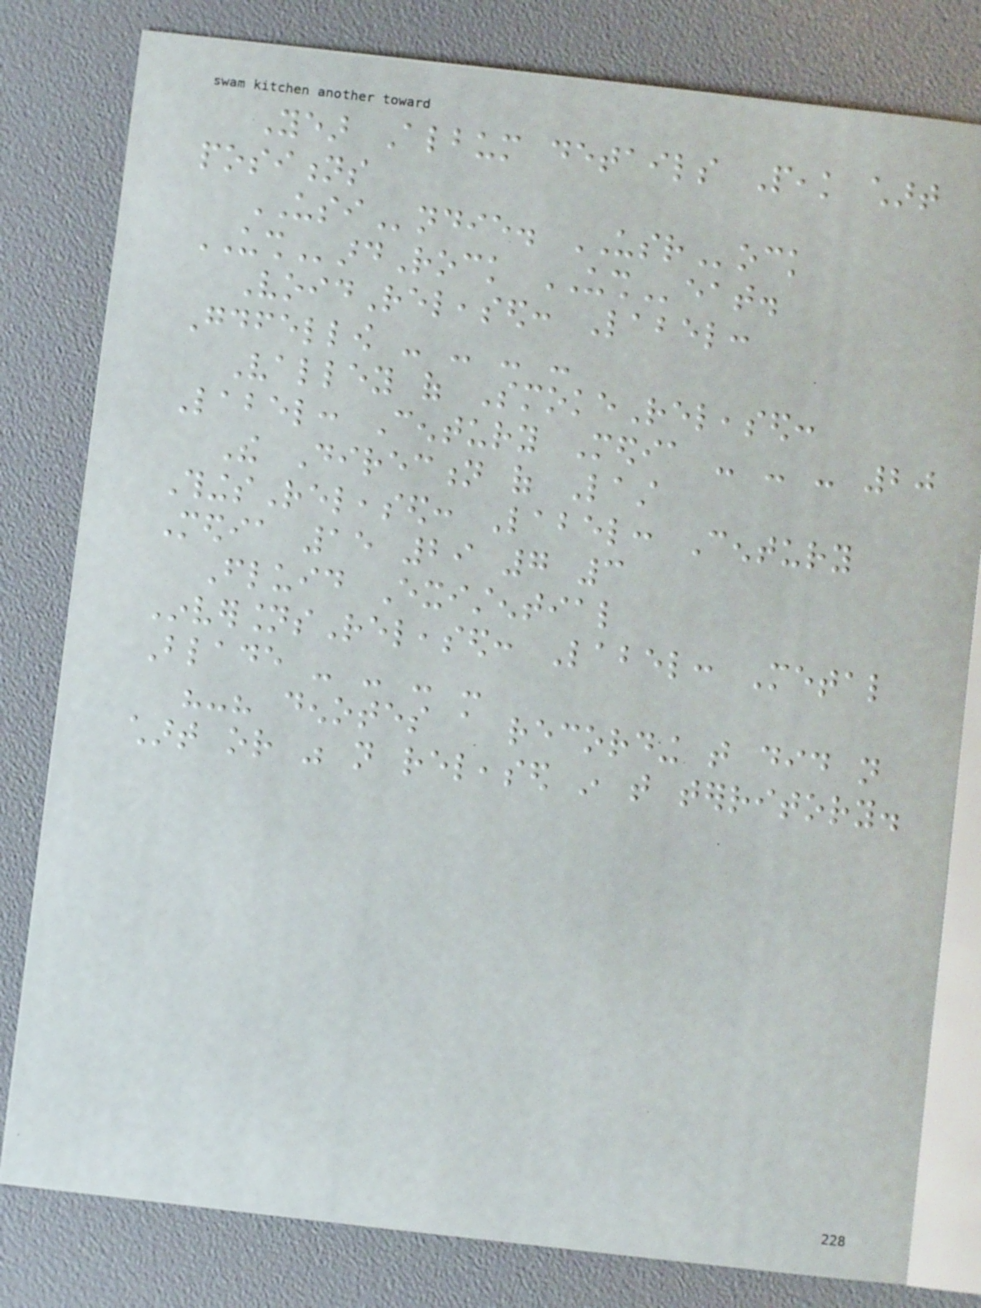Year Album details Peak chart
positions
USIndie. USRock
USHardRock USHeat.
VoidReleased: Label:
Goodfellow - - - -
Valley of SmokeReleased:
Label: Century Media - - - 20
The Direction of Last
ThingsReleased: Label: Century
Media 15 29 7 3
Fluid Existential
InversionsReleased: Label: Metal
Blade - - - -
"-" denotes a recording that did not
chart or was not released in that territory.
